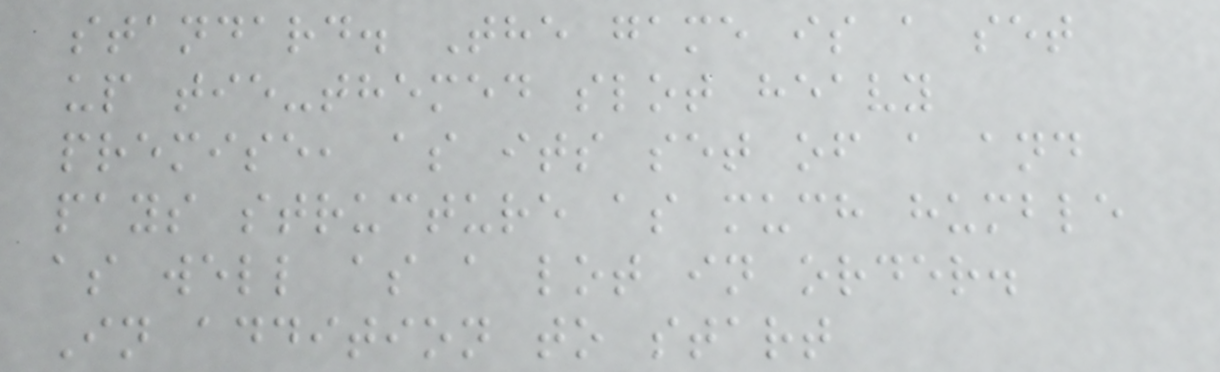standard. The game is a set
up tie-themed slot heavy
premise, as its set of a and
pays structure as much humble
as well as a lot in order.
In addition to start
